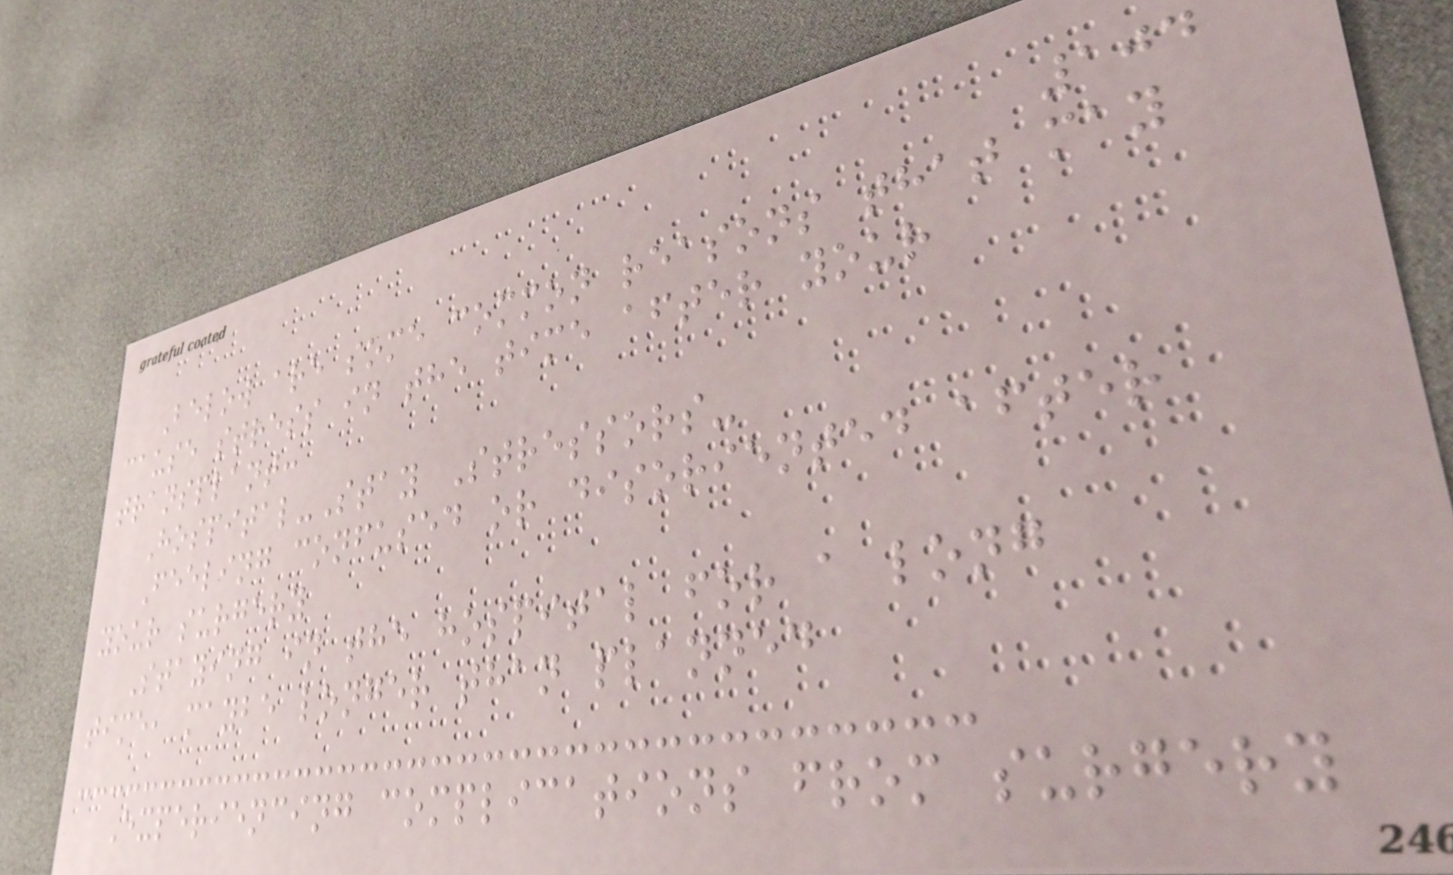104
Below are some common reasons that may
cause stress in the time after your
transplant:
Hospital-Stay Stressors-
Feeling confused or disoriented after
your surgery
Staying in the hospital for a long
time, maybe longer than planned
Experiencing complications from surgery
